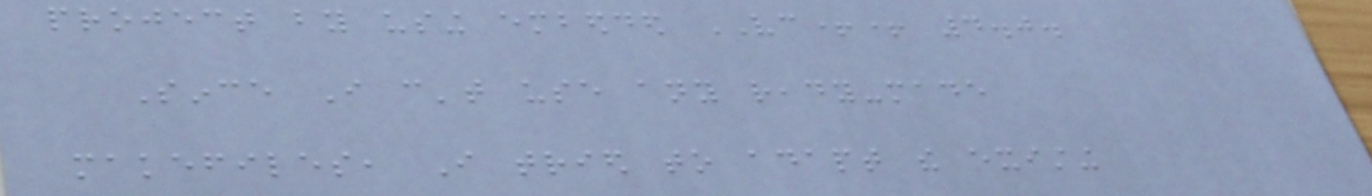project by using embedded VC++ 4.0.
Since I can't use any ready-made
makefiles, I tried to adapt the existing
